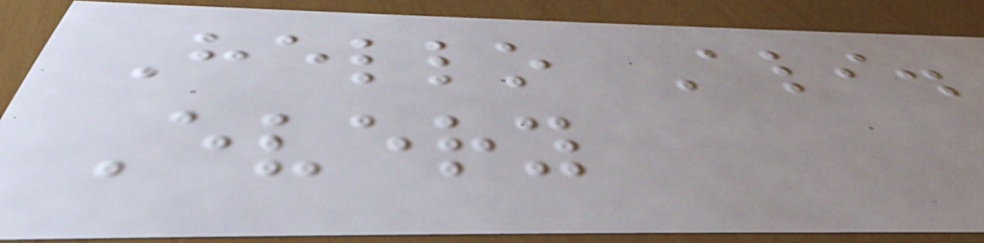Hello Ali.
Every
